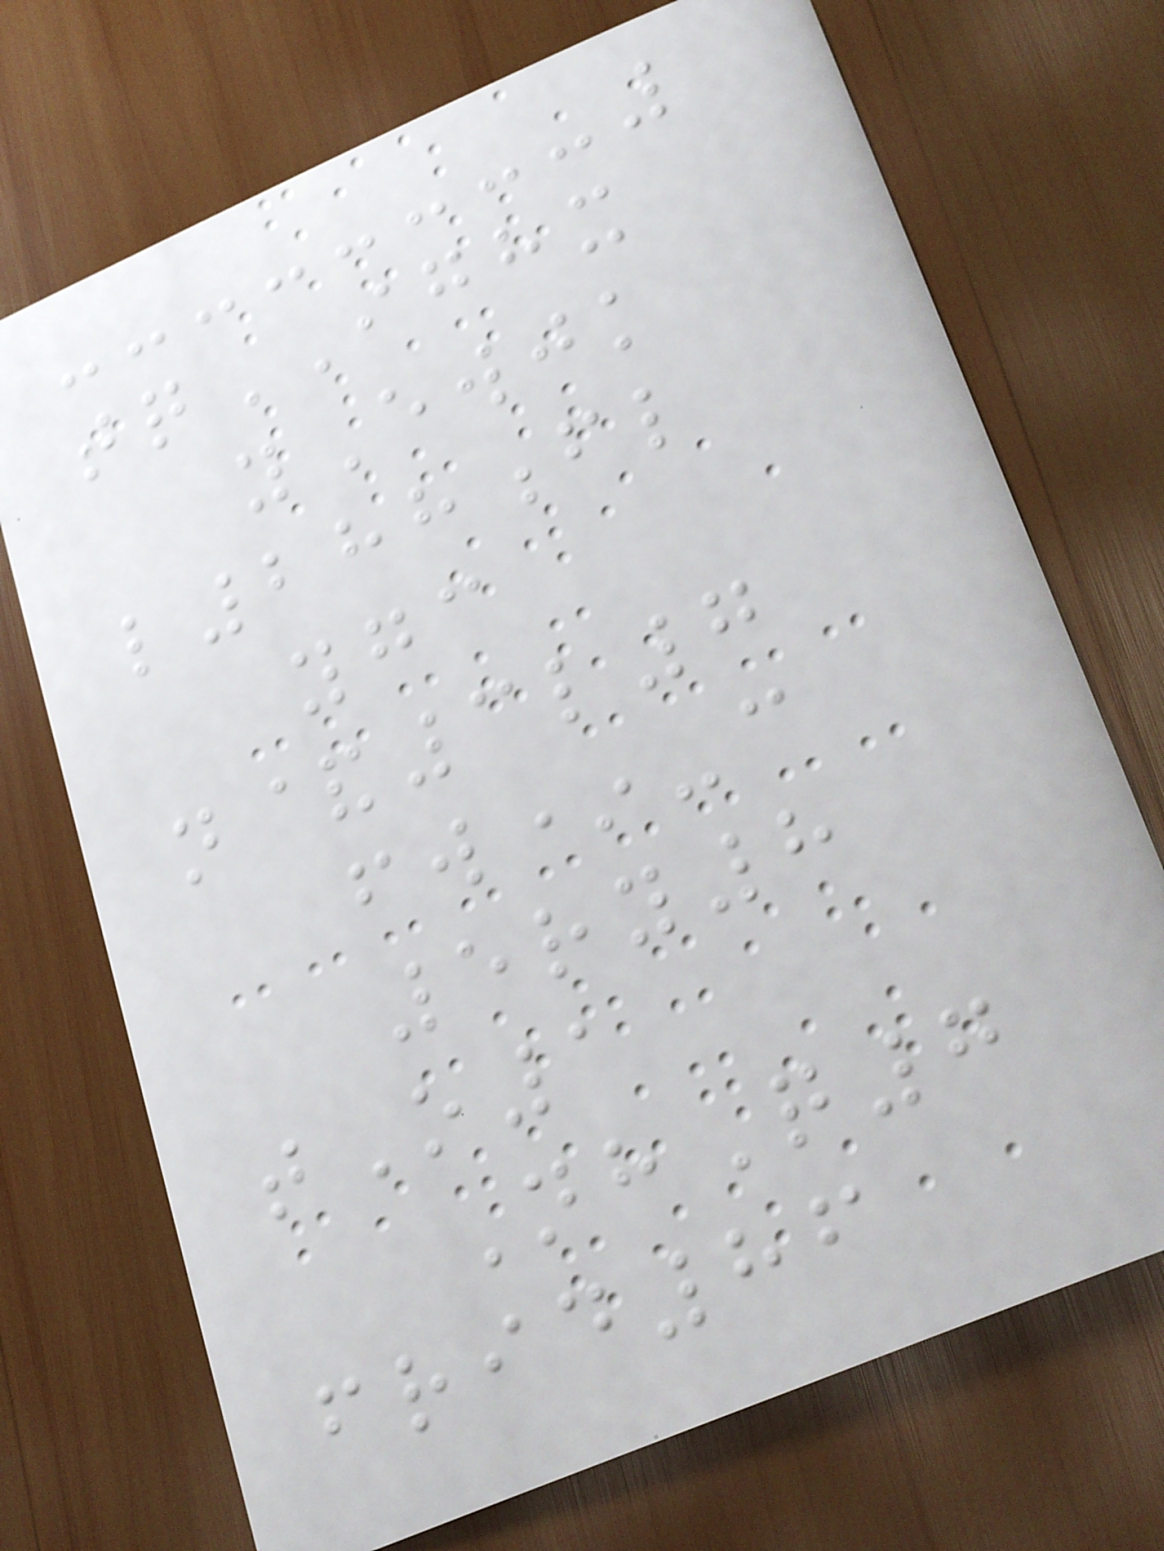tqIGHX
yEwjk
l288fl
ygc
n&3l7
fw*-c
5ry8
tO1
NhQ7
frid86
